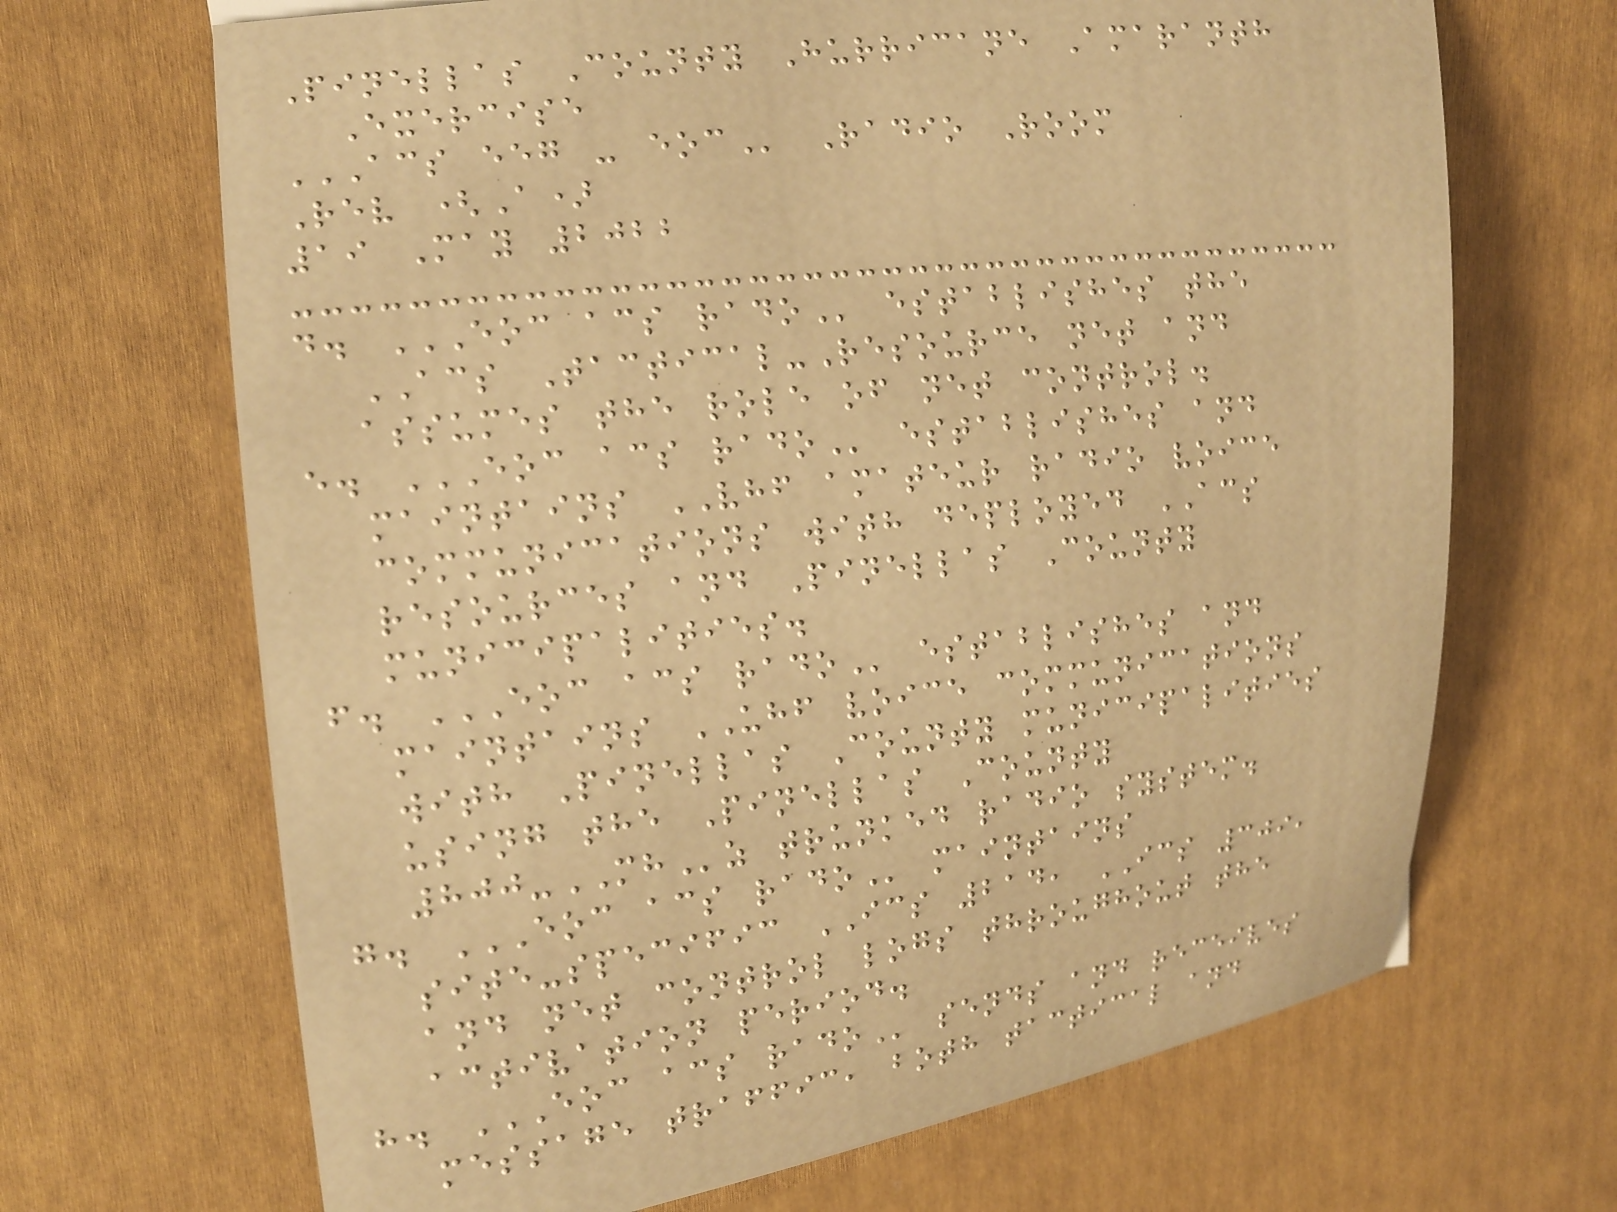Pinellas County Hurricane Amaranth
Exercise
ACS EEG - EOC Radio Room
Rev (A)
19 May 2022
d. EOC ACS RADO establishes the
ACS Tactical-Resource net and
assumes the role of net control.
e. EOC ACS RADO establishes and
maintains VHF amateur radio voice
communications with deployed ACS
resources and Pinellas County
municipalities.
f. EOC ACS RADO establishes and
maintains UHF voice communications
with Pinellas County municipalities
using the Pinellas County
800-MHz trunked radio system.
g. EOC ACS RADO maintains
site-specific ICS 214, ICS 309,
and net control logs throughout the
activation period.
h. EOC ACS RADO sends and receives
message traffic, both tactical and
